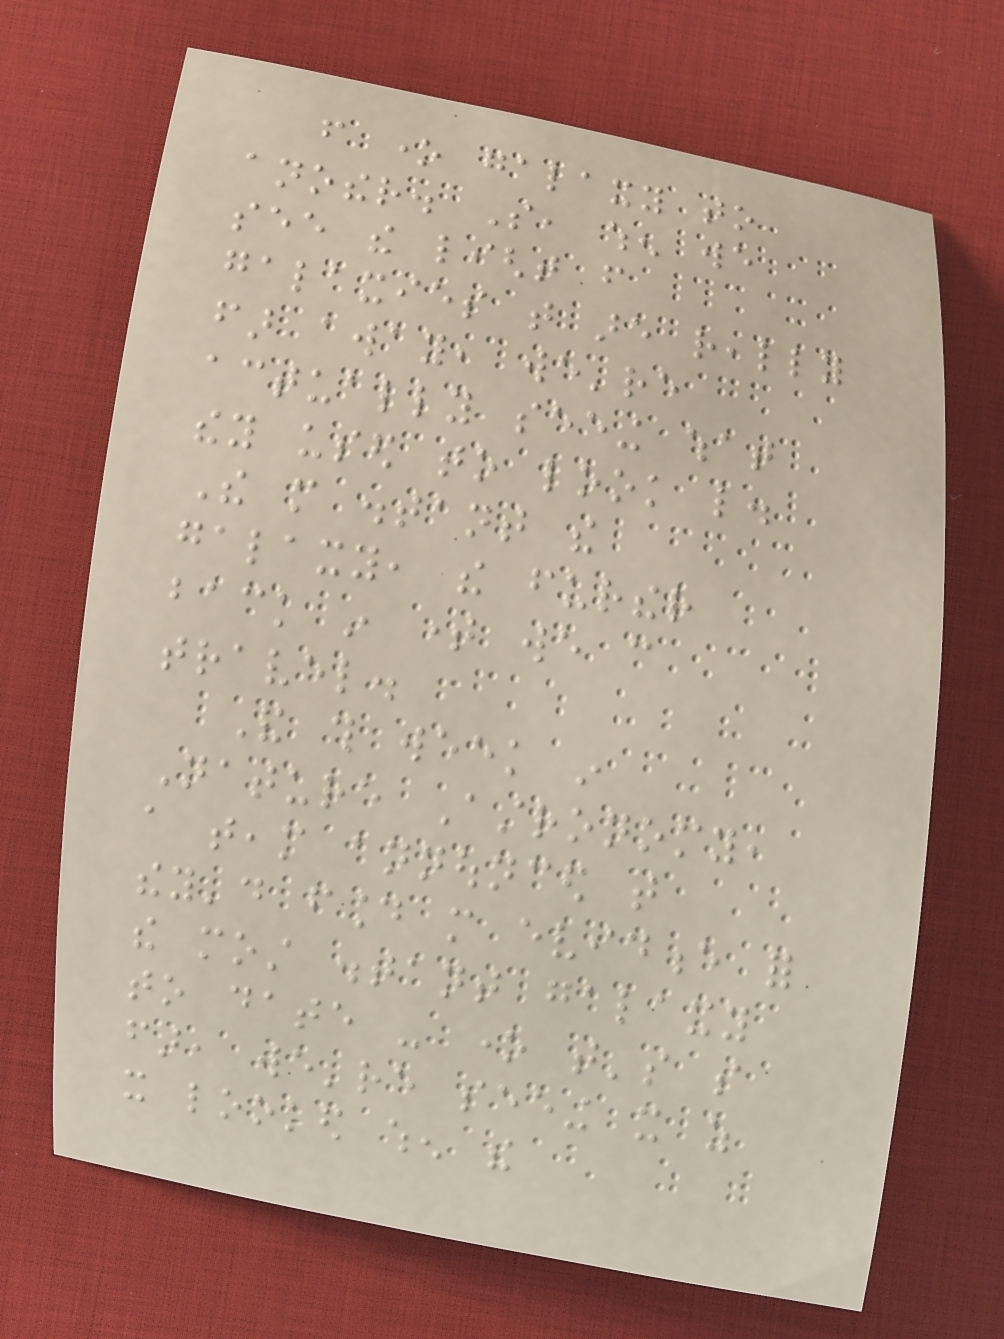from one galaxy to
another. So, when we
see the light from
galaxies that are really
far away, we're
actually seeing what
they used to look like.
The more distant the
galaxy, the further
back in time we can
travel.
And this week in
Nature Astronomy,
a team announced that
they'd found more evidence for
the most distant galaxy
to date - one that's so
far, we're seeing it as
it looked when the
